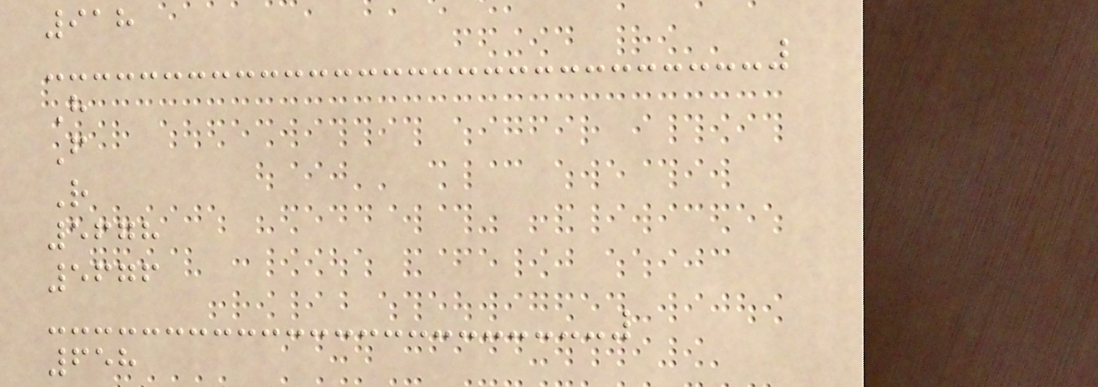918
H
F
R
5678
5676
658
